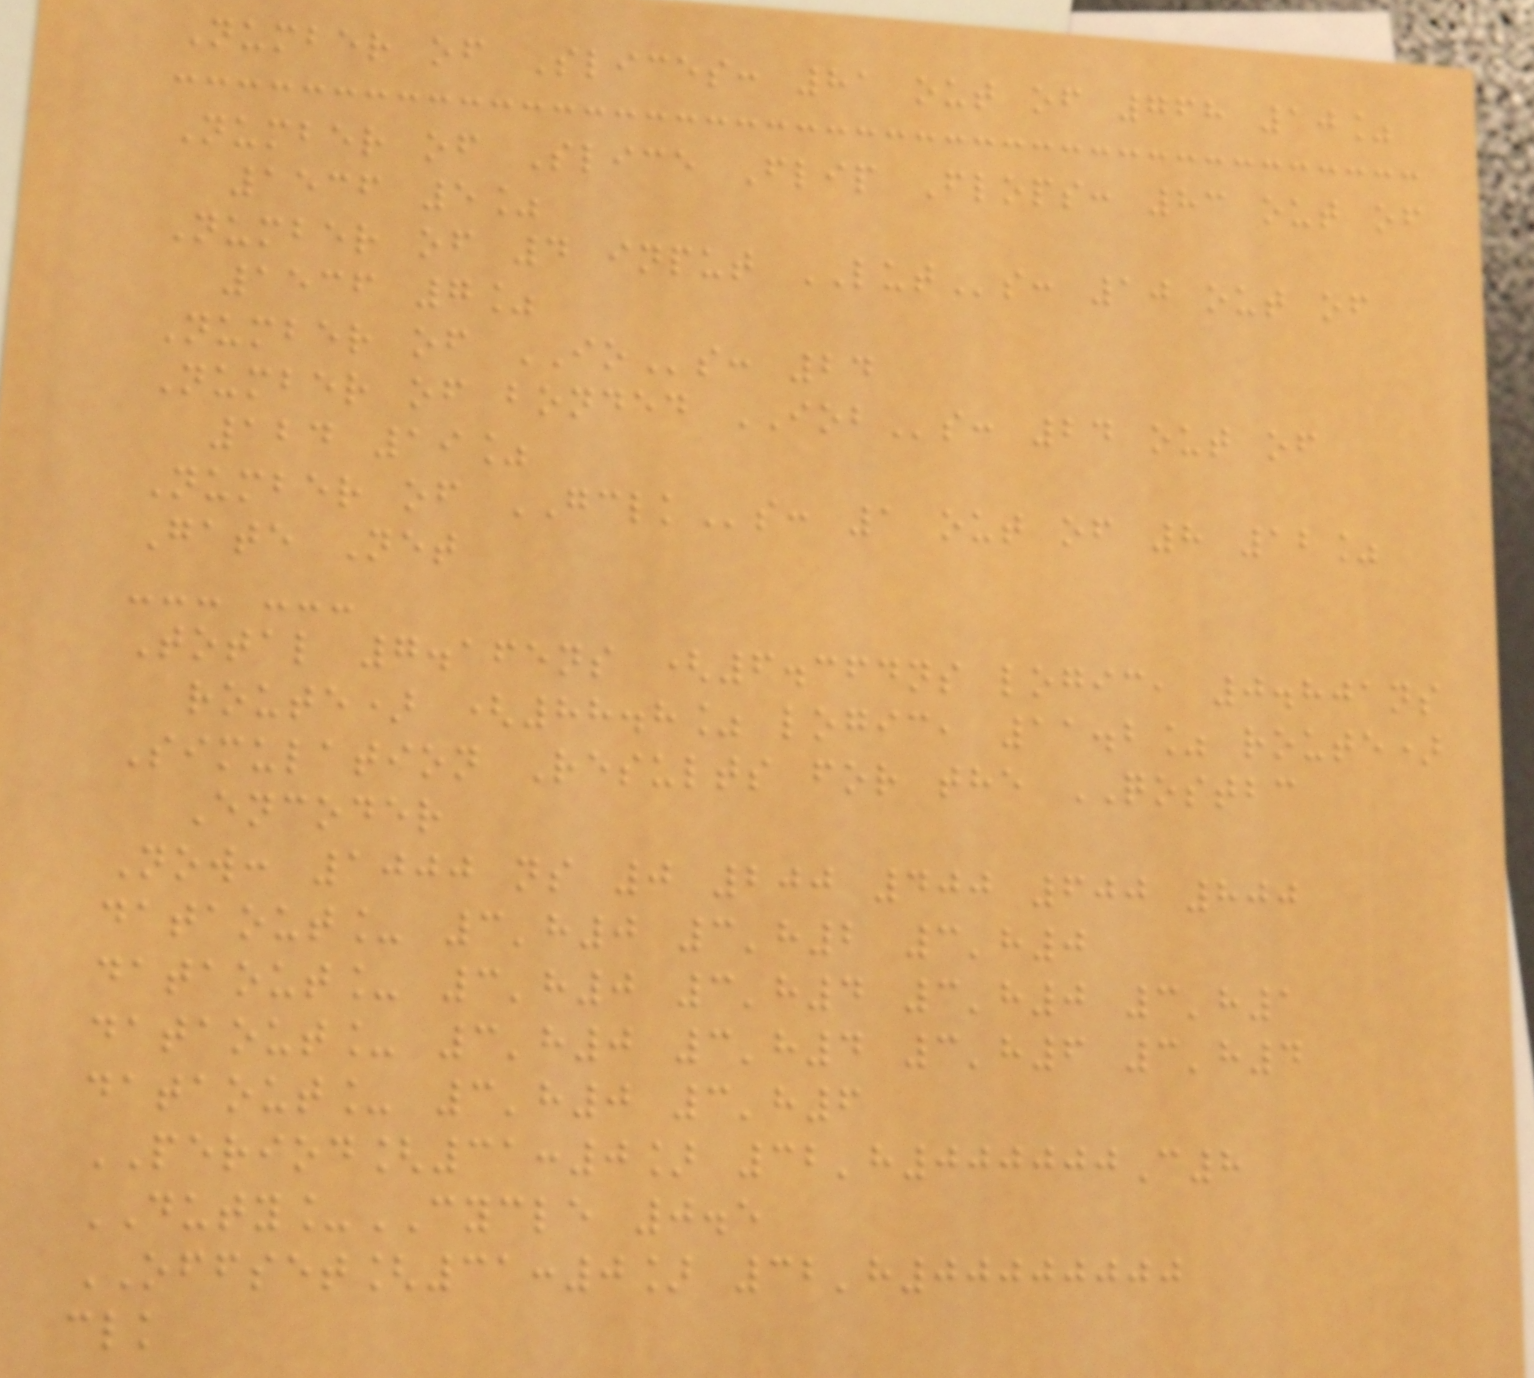Number of Slices: 81 out of 768 10%
Number of Slice Flip Flops: 83 out of
1536 5%
Number of 4 input LUTs: 10 out of
1536 7%
Number of IOs: 24
Number of bonded IOBs: 24 out of
124 19%
Number of GCLKs: 1 out of 8 12%
Gate Net
--- ---
Total 7.165ns (6.364ns logic, 0.801ns
route) (88.8% logic, 11.2% route)
Simulation Results for the QOSTBC
Encoder
Now: 1000 ns 0 200 400 600 800
dataout_ 3'h0 3'h2 3'h0
dataout_ 3'h0 3'h4 3'h0 3'h1
dataout_ 3'h0 3'h4 3'h6 3'h4
dataout_ 3'h0 3'h6
PERIOD[31:0] 32'h000000C8
DUTY_CYCLE 0.5
OFFSET[31:0] 32'h00000000
clk
